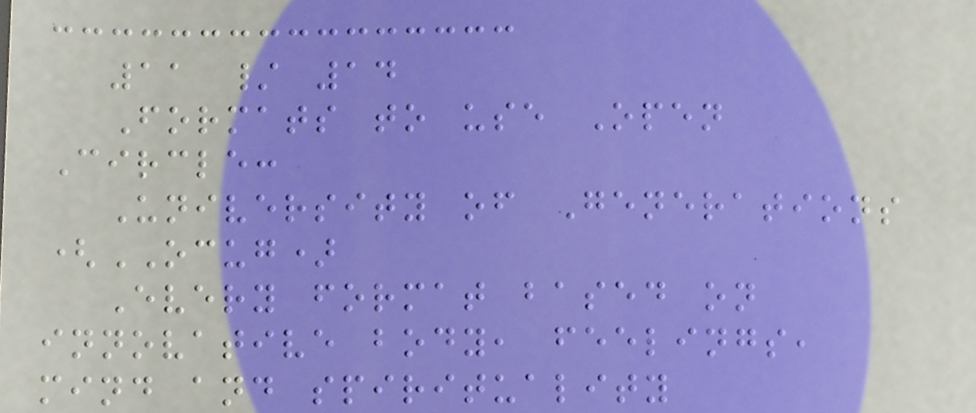11 / 14
Formats to use Open
Circle:
University of Generations
(OCUG)
Every format based on
innovative body, feelings,
mind and spirituality
